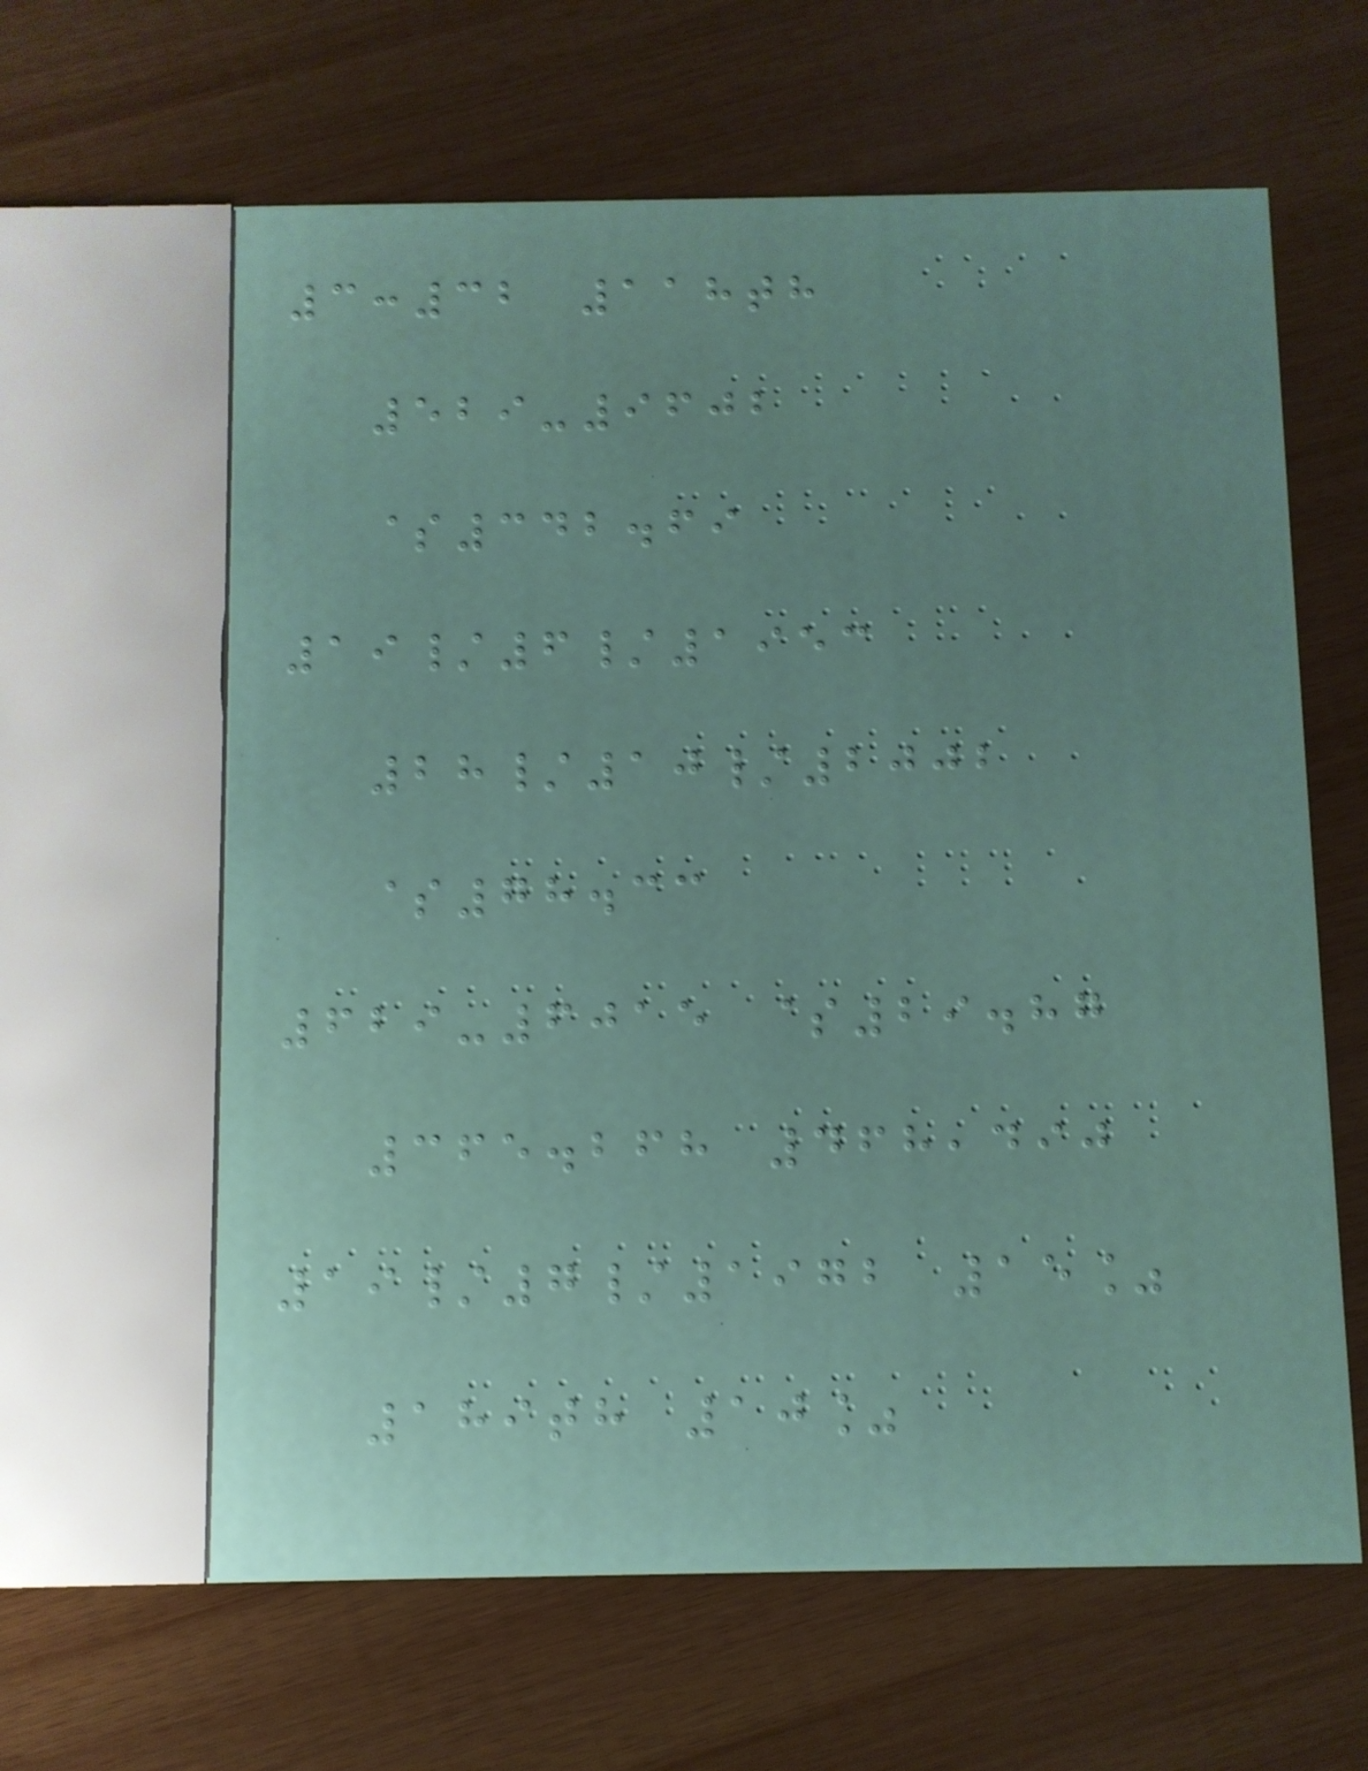3:32 118th
529-9602
$342.69
19/6/1953
28/10/2002
$78.33
629-6015 $29.87
365.268 468,490
19/7/1972 15%
189th 10%
